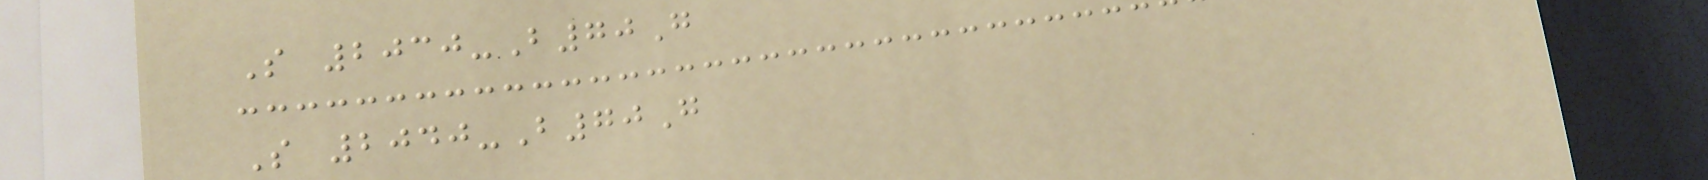S 2030-B70G
S 2040-B70G
